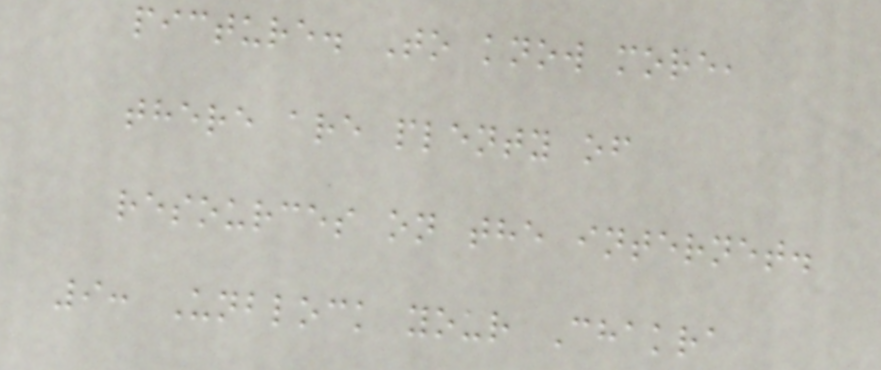picture. To know more,
there are plenty of
resources on the internet.
9: Unblock your Chakra
